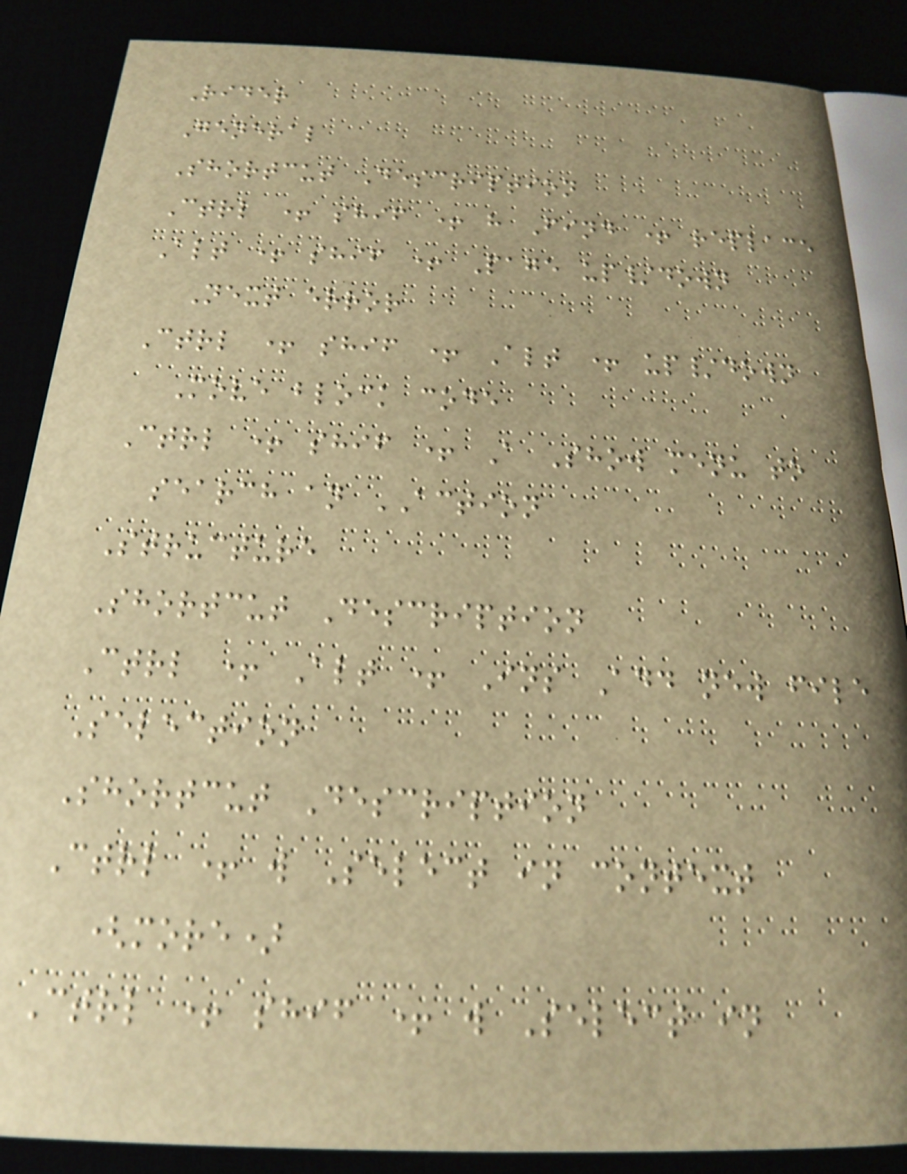Rider
General
Shortcut Description
Ctrl + shif + h Find + replace
Alt + shif + Page up/down
Next error
Ctrl + shif + Alt + up/down
Move block code
Ctrl + shif + A Show menu to
search an ACTION
Structure
Shortcut Description
Ctrl + Alt + Ins Add new file
Selection
Shortcut Description
Ctrl + w Select in context
(more)
Ctrl + shif + w Select in
